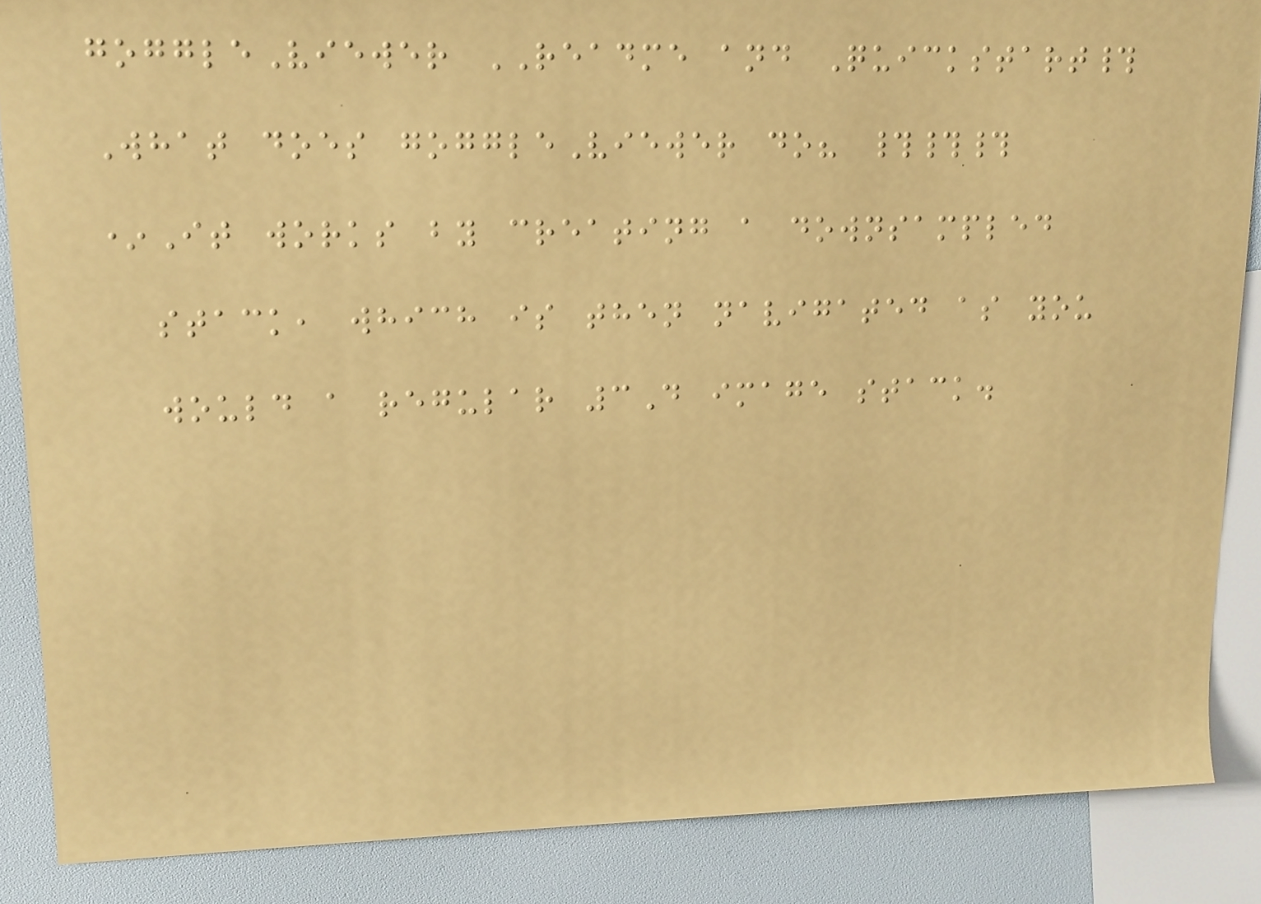goggleViewer README and Quickstart#
What does goggleViewer do? ###
*It works by creating a downsampled
stack, which is then navigated as you
would a regular 3D image stack.
